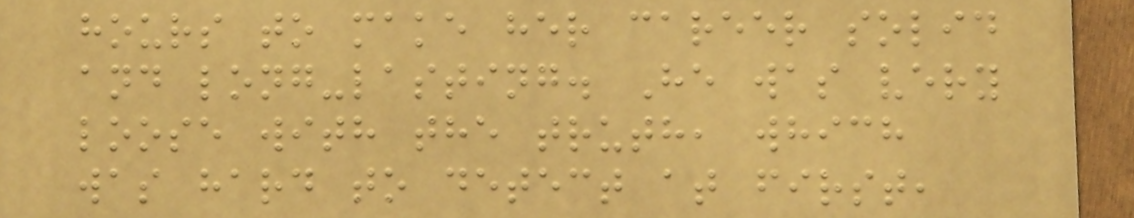hours to make her career solid
and long-lasting. He was very
loose with the truth, which
was hard to detect at first,
